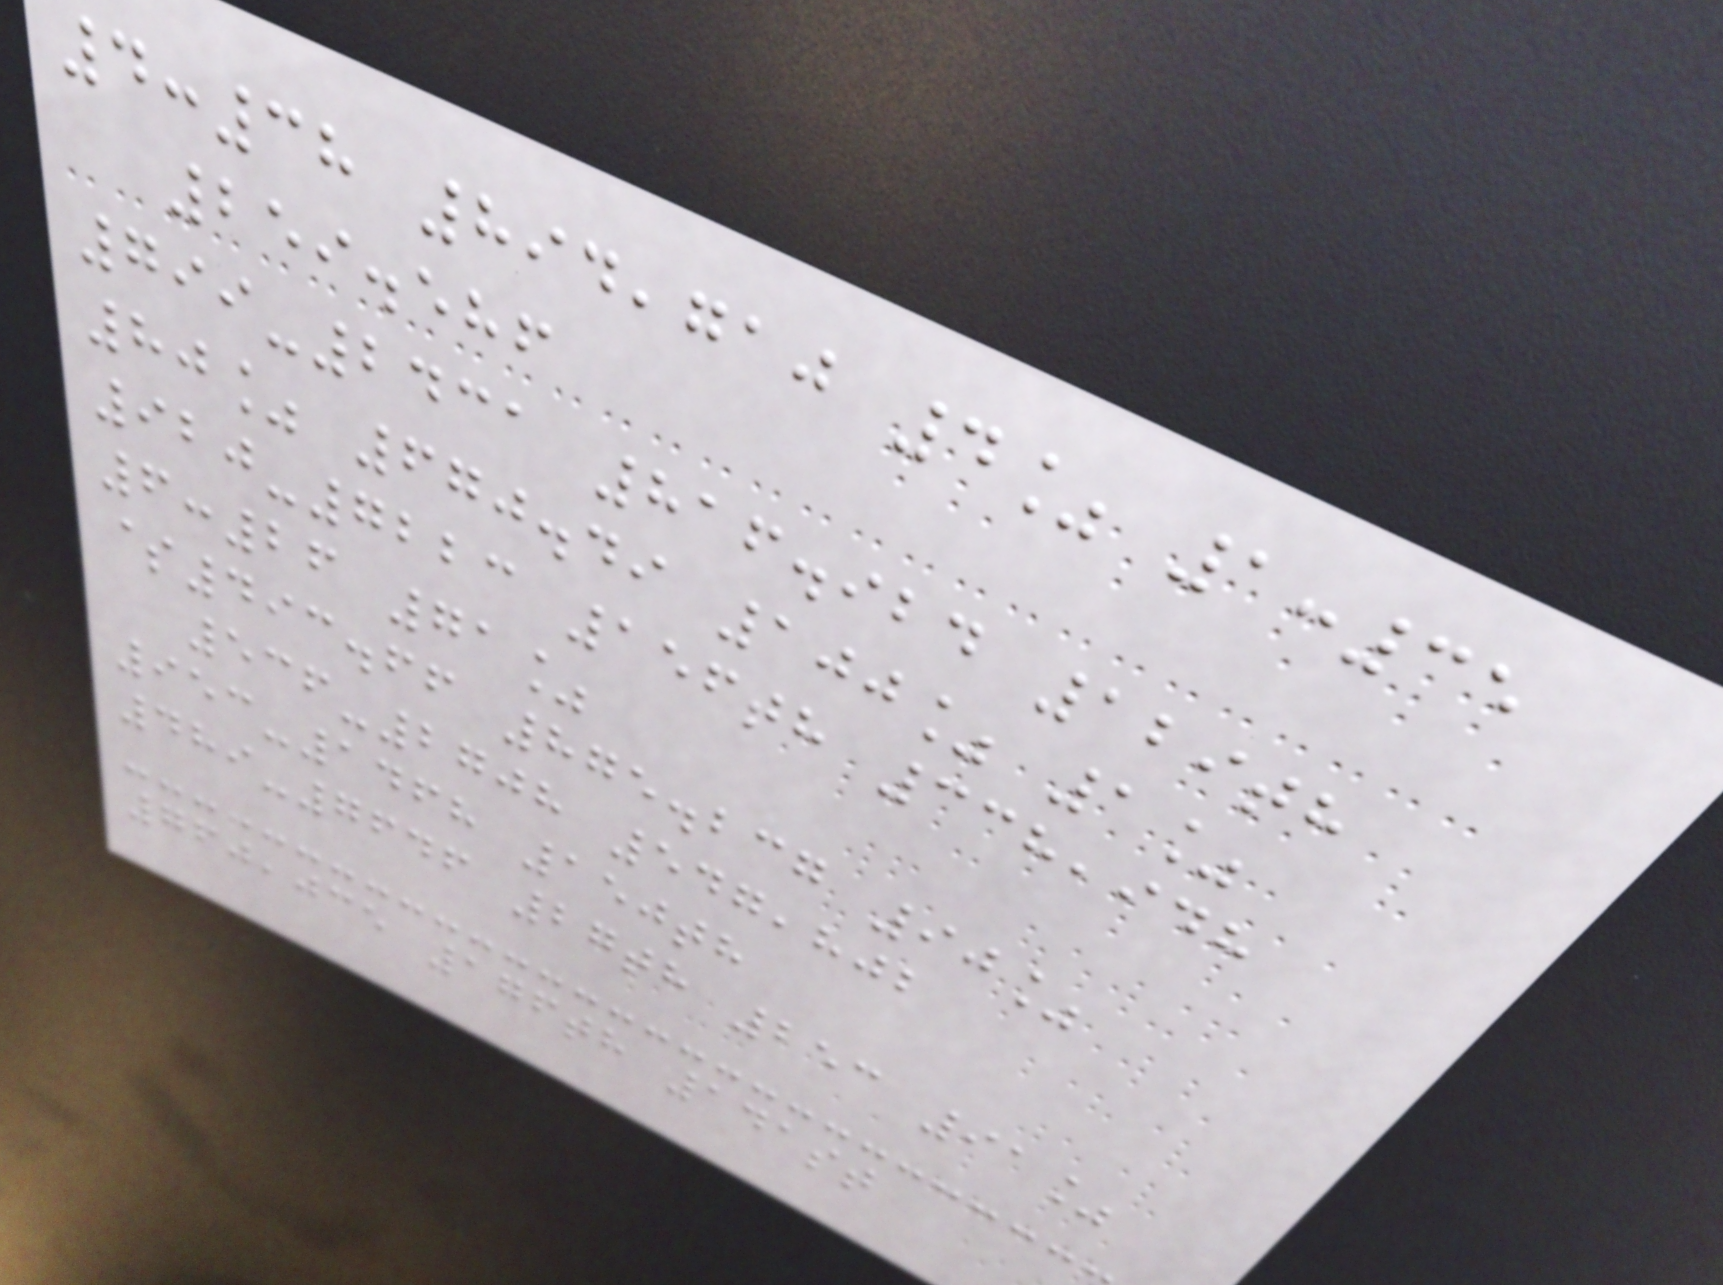4:38 894,710 4% 1:35
259.586
799-2431 816.924 129th
80% 670.49 100% 1%
920-7223 156th 338,948
6:26 71%
$493.66 875.237 90%
536-2708 547,802
953-1468 150th
489-7646 27th 253 91%
760,035 176th 141st
